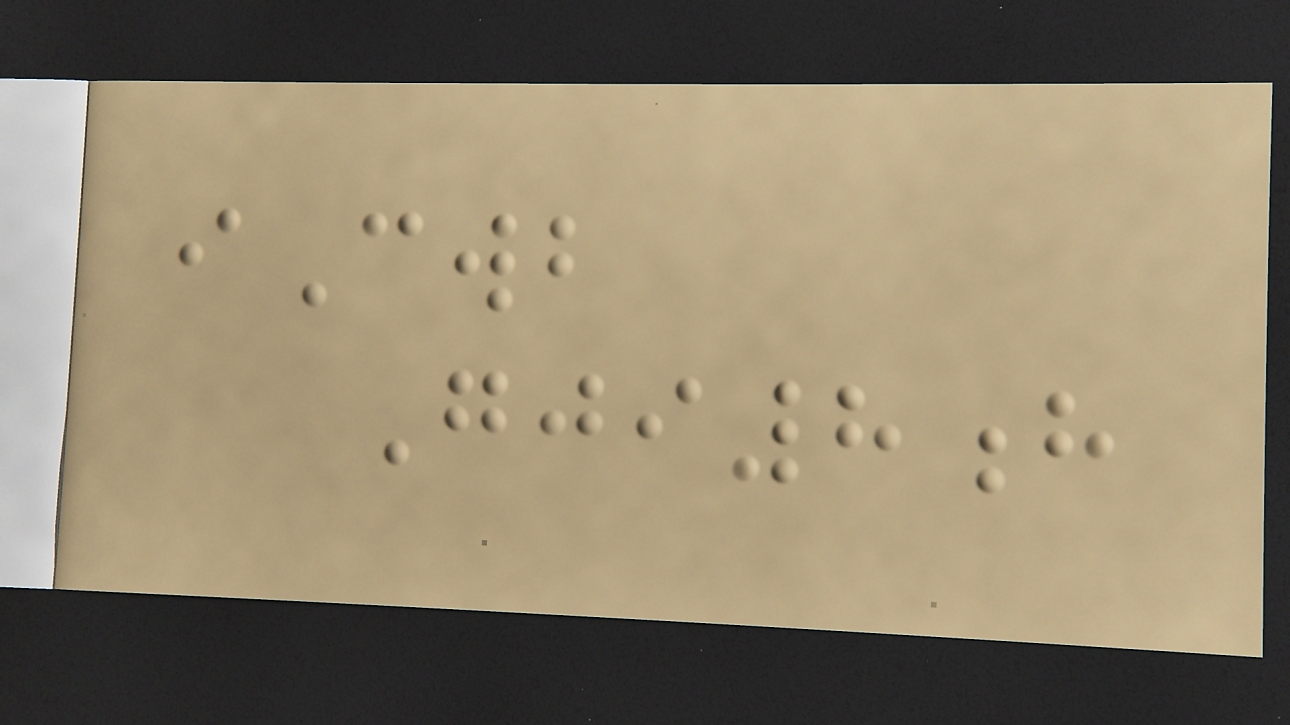iCwb
Gji8h
